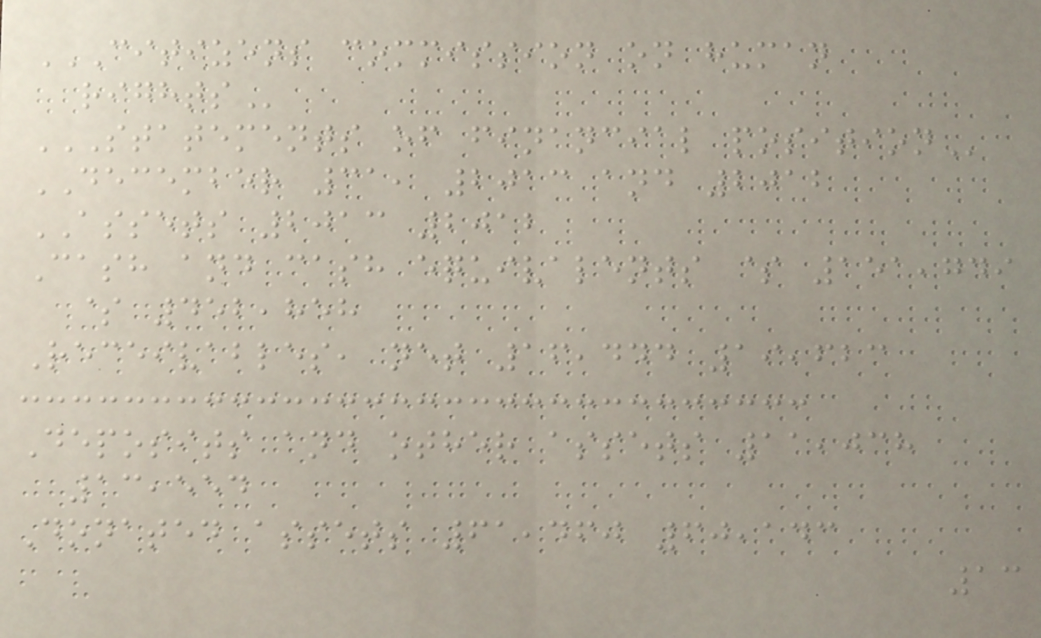CITIZENS COMMISSION ON HUMAN
RIGHTS
STATEMENTS OF FINANCIAL POSITION
DECEMBER 31, 2013 and 2012
ASSETS 2013 2012
Cash and cash equivalents $ 151,749
$ 452,858
Receivables, net 16,444 19,623
Deposits and other assets 11,038
13,554
Donated assets 61,460 60,143
13
